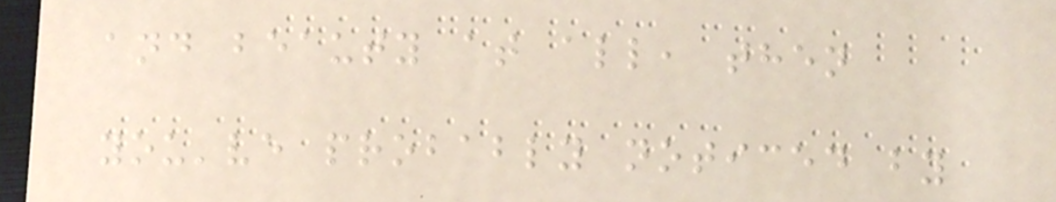and beauty at all, then
you've probably noticed by
